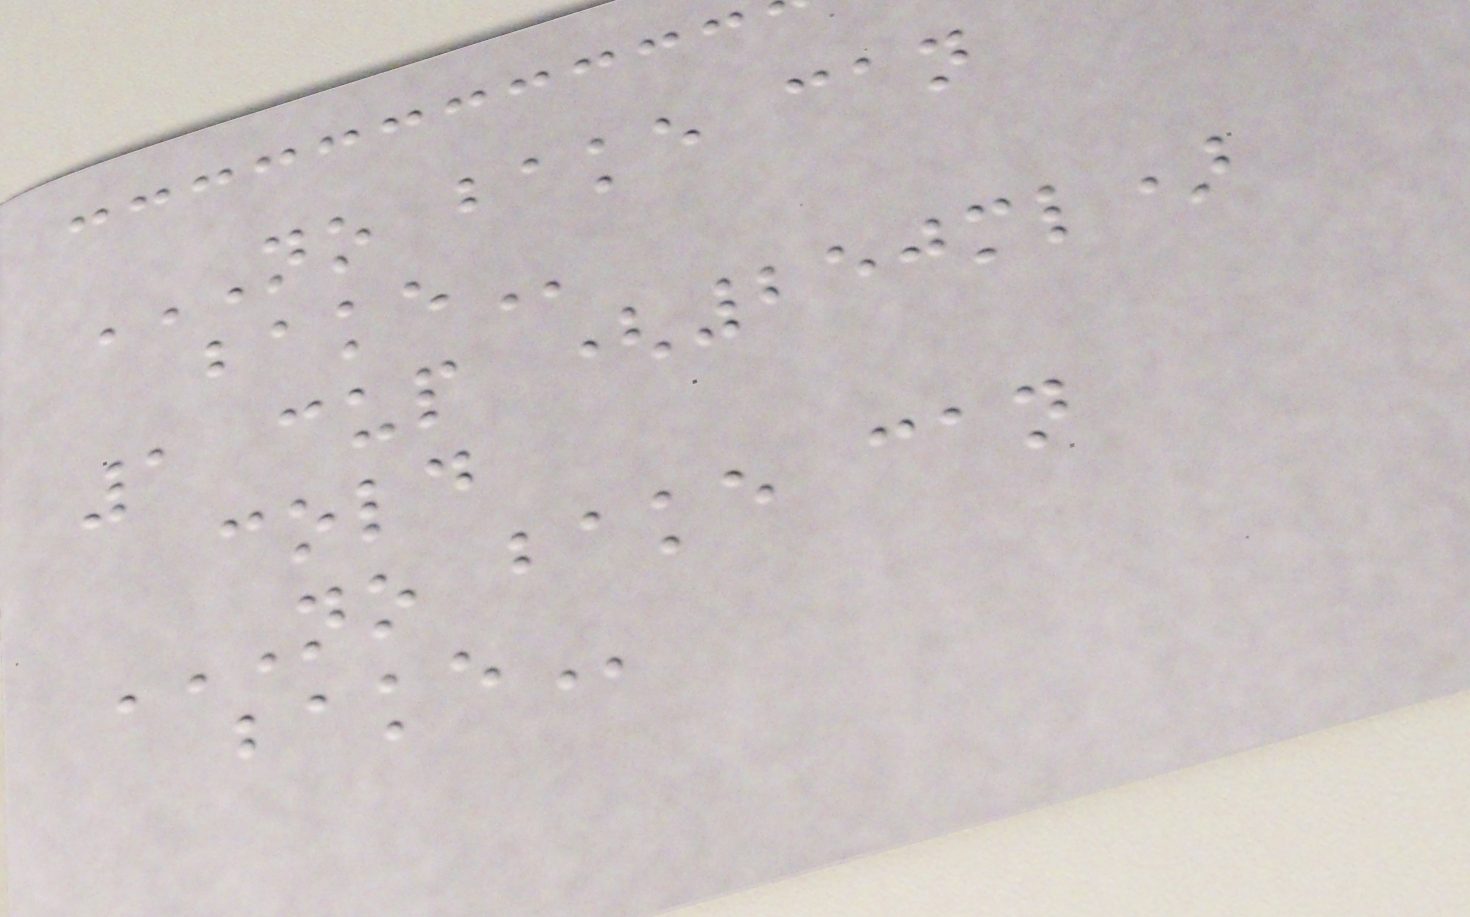NO BAKE CAN
BAKE
1 cup (250ml)
cold
NO BAKE CAN
BAKE
